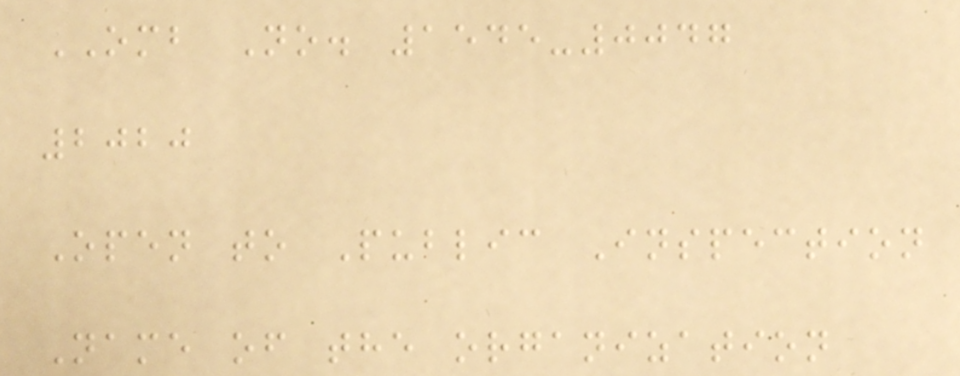OMB No. 1545-0047
2020
Open to Public Inspection
Name of the organization
